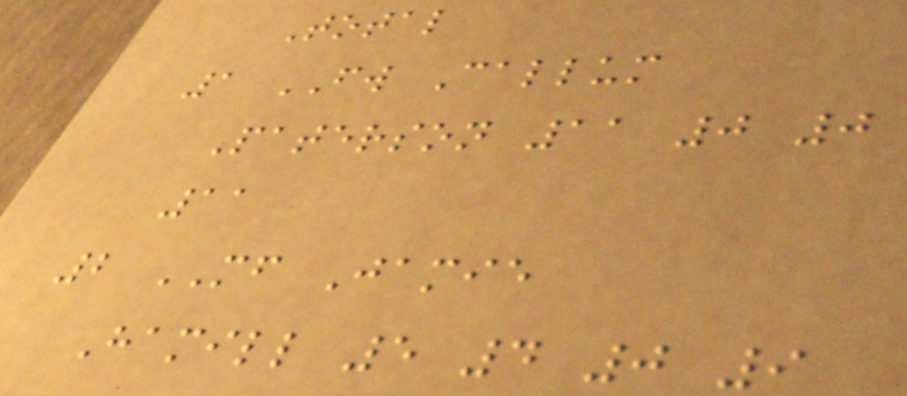Total
1 FW Callum
Paterson 11 0 0
11
2 MF Jamie
Hamill 5 4 0 9
